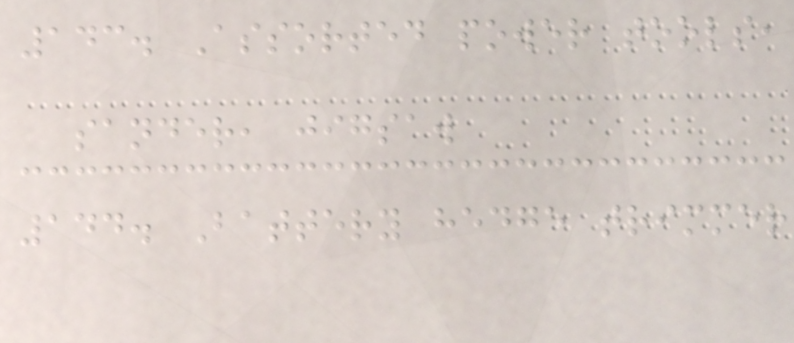143. Assorted power tools,
sander, jigsaw
144. Battery hedge trimmer
